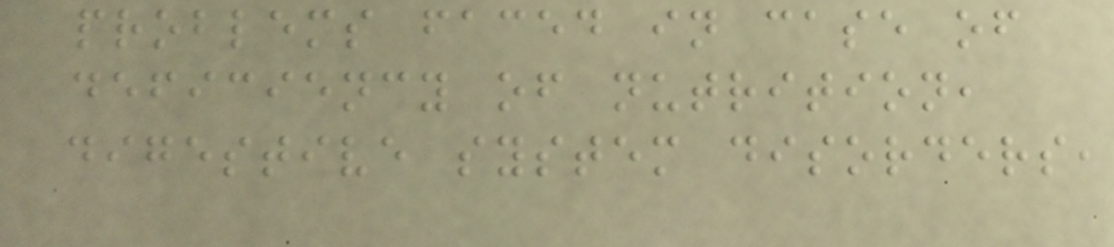problems faced in case of
deficiency of nutrition,
digestive system disorders,
